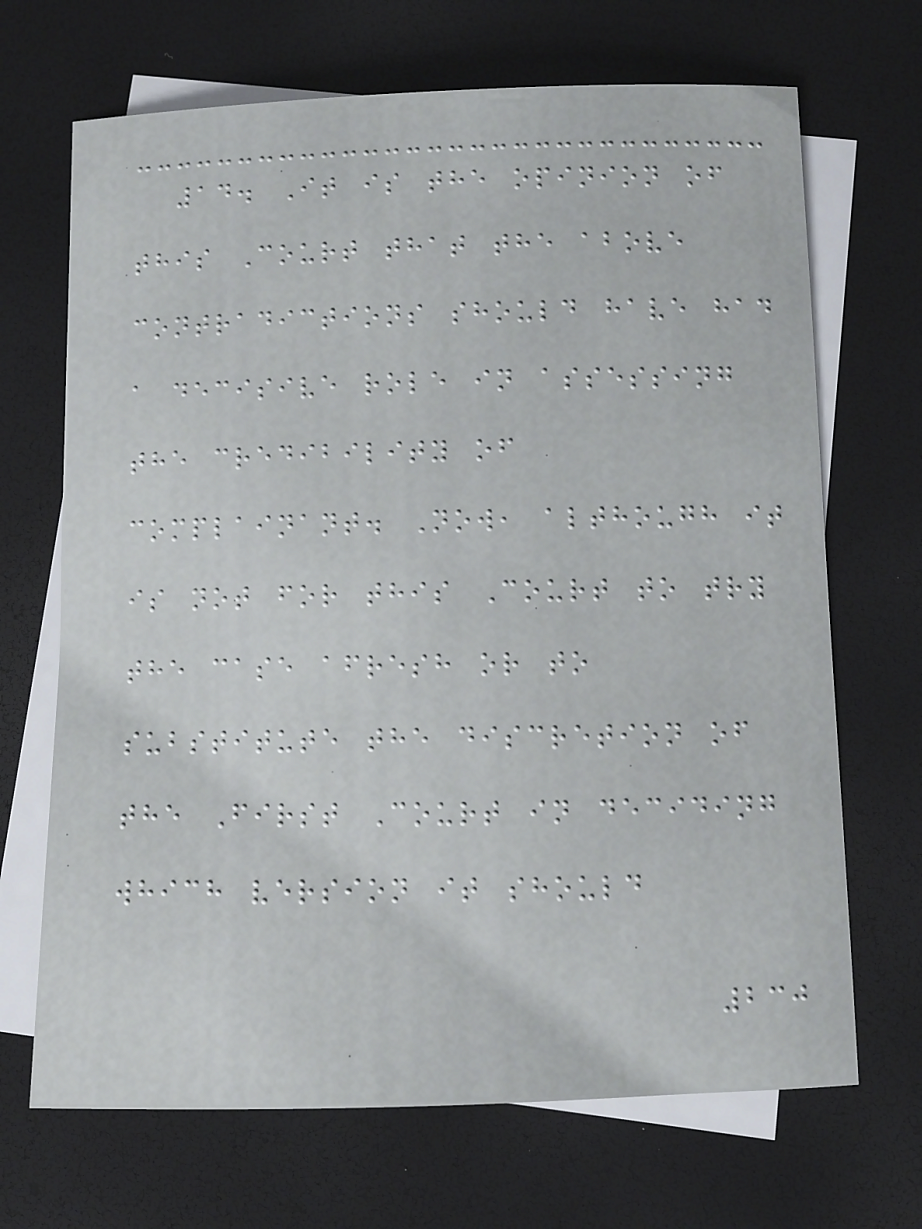14. It is the opinion of
this Court that the above
contradictions should have had
a decisive role in assessing
the credibility of
complainant. Now, although it
is not for this Court to try
the case afresh or to
substitute the discretion of
the First Court in deciding
which version it should
230
